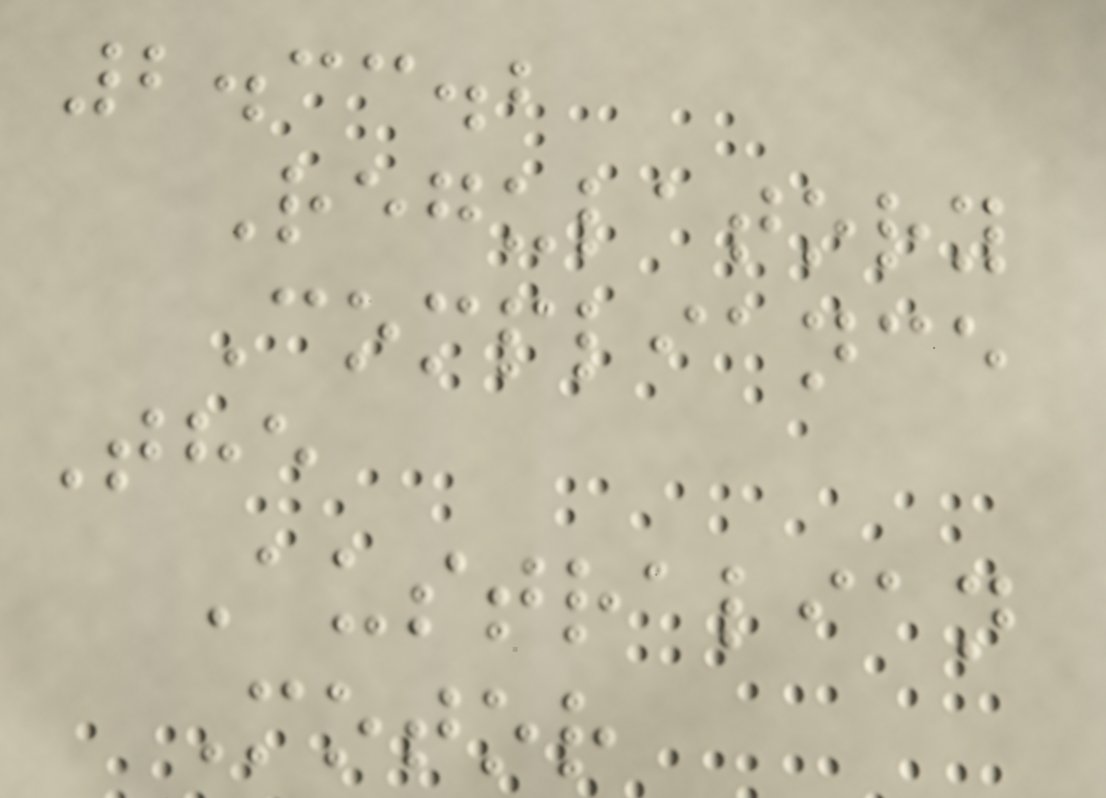2.33.2
Regulatory
Compliance
The
Australian
Motor
